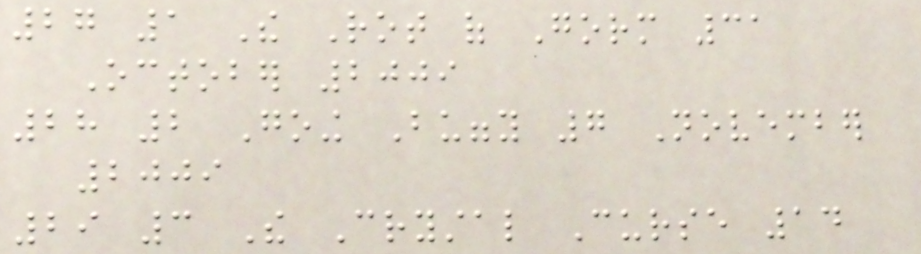27 1 The Rot of Gorm 31
October 2009
28 2 Going Buggy 7 November
2009
29 3 The Crystal Curse 14
